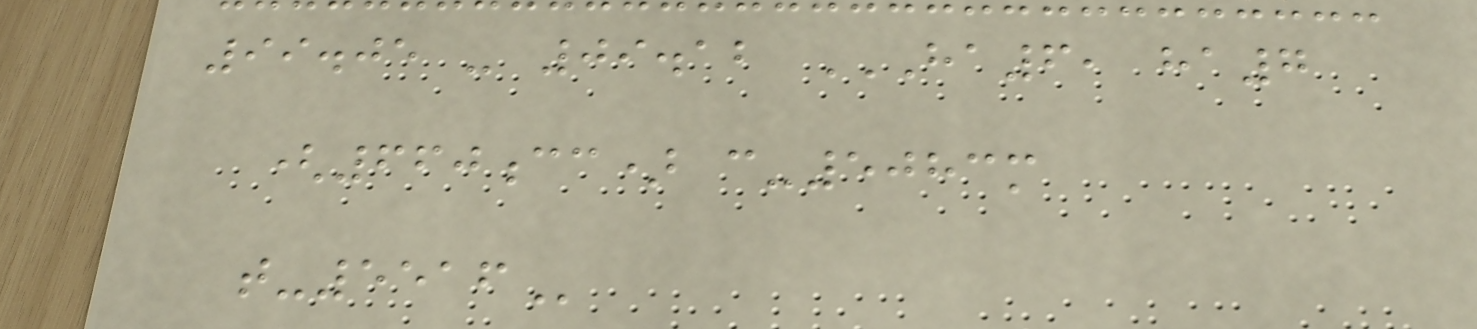99.05 - 09.12 HA6, HA7
(660CC) C-5083M
T-5516
